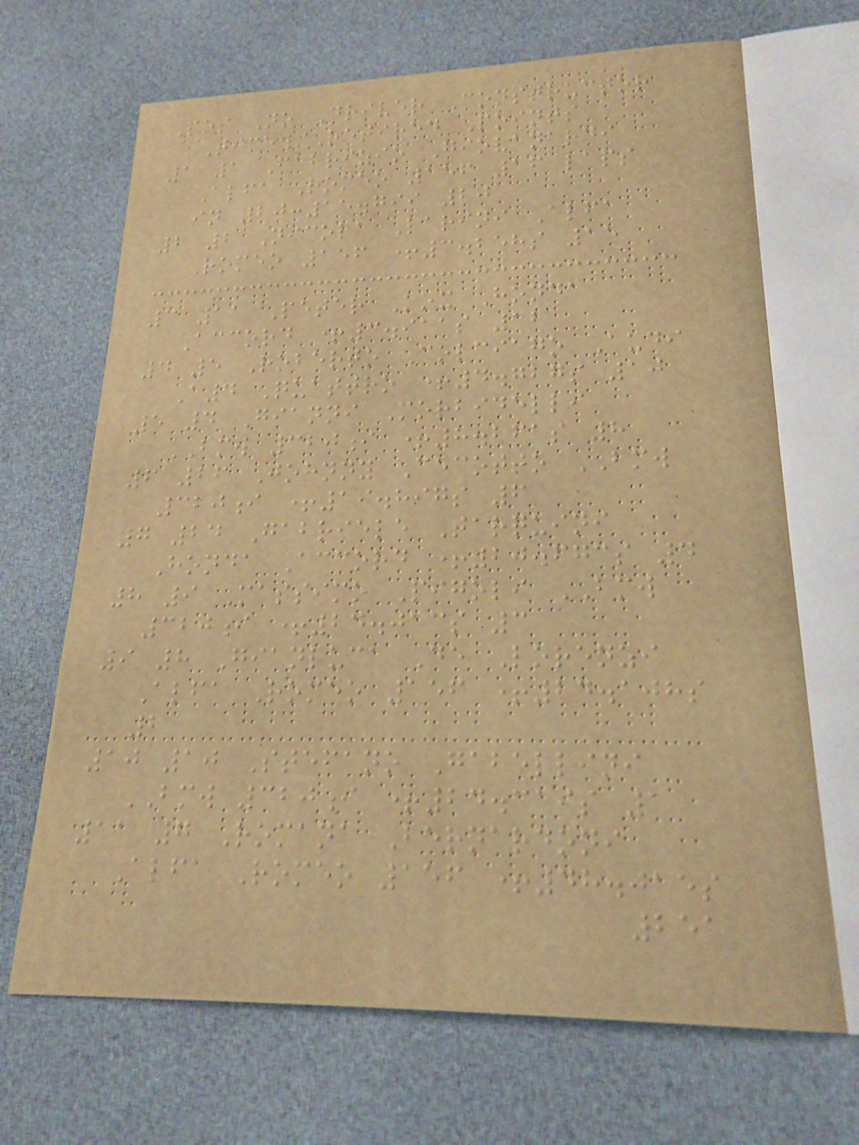Pos No Driver Constructor
Time/Retired Points
1 1 Fabrizio Giovanardi
Alfa Romeo 156 16 laps
in 20:15.799 20
2 2 Nicola Larini Alfa
Romeo 156 +3.258s 15
3 11 Peter Kox Honda
Accord +3.911s 12
4 5 Roberto Colciago Audi
A4 Quattro +4.727s 10
5 4 Gianni Morbidelli
BMW 320i +8.261s 8
6 26 Johnny Cecotto BMW
320i +19.897s 6
7 24 Gabriele Tarquini
Honda Accord +20.673s 4
8 9 Massimo Pigoli BMW
320i +24.013s 3
9 8 Gianluca De Lorenzi
Alfa Romeo 156 +24.108s
2
10 10 Stefano Gabellini
BMW 320i +24.319s 1
11 7 Romana Bernardoni
Alfa Romeo 156 +48.015s
251
